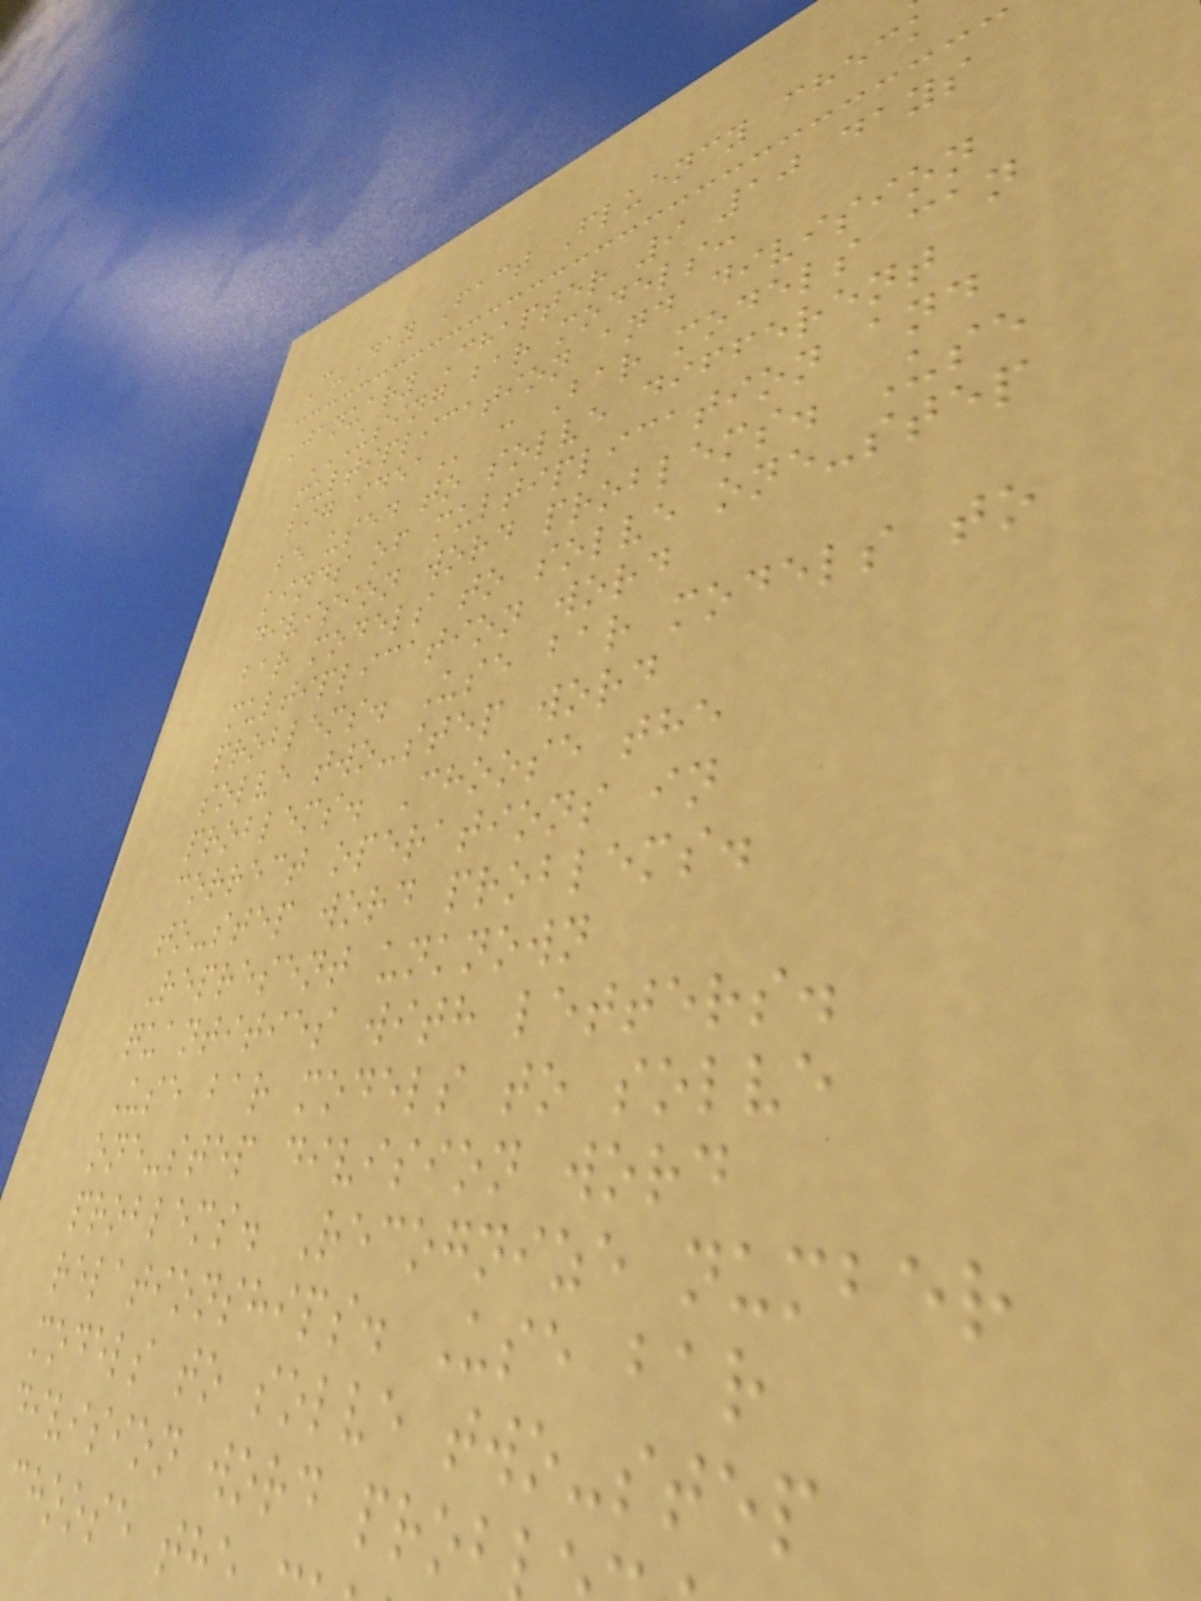C-Day Fact Fluency check
January Chapter 9 10 days
USING BAR MODELS:
multiplication and division
be used to solve different
kinds of multiplication and
division word problems. Use
bar models to solve one-step
multiplication word
problems. Use bar models to
solve two-step word
problems. Choose the
correct operations in
to-step word problems.
Represent unknown
quantities with letters.
Use bar models to solve
one-step division word
problems. Recognize number
relationships. Use bar
models to solve two-step
division word prob
choose th
